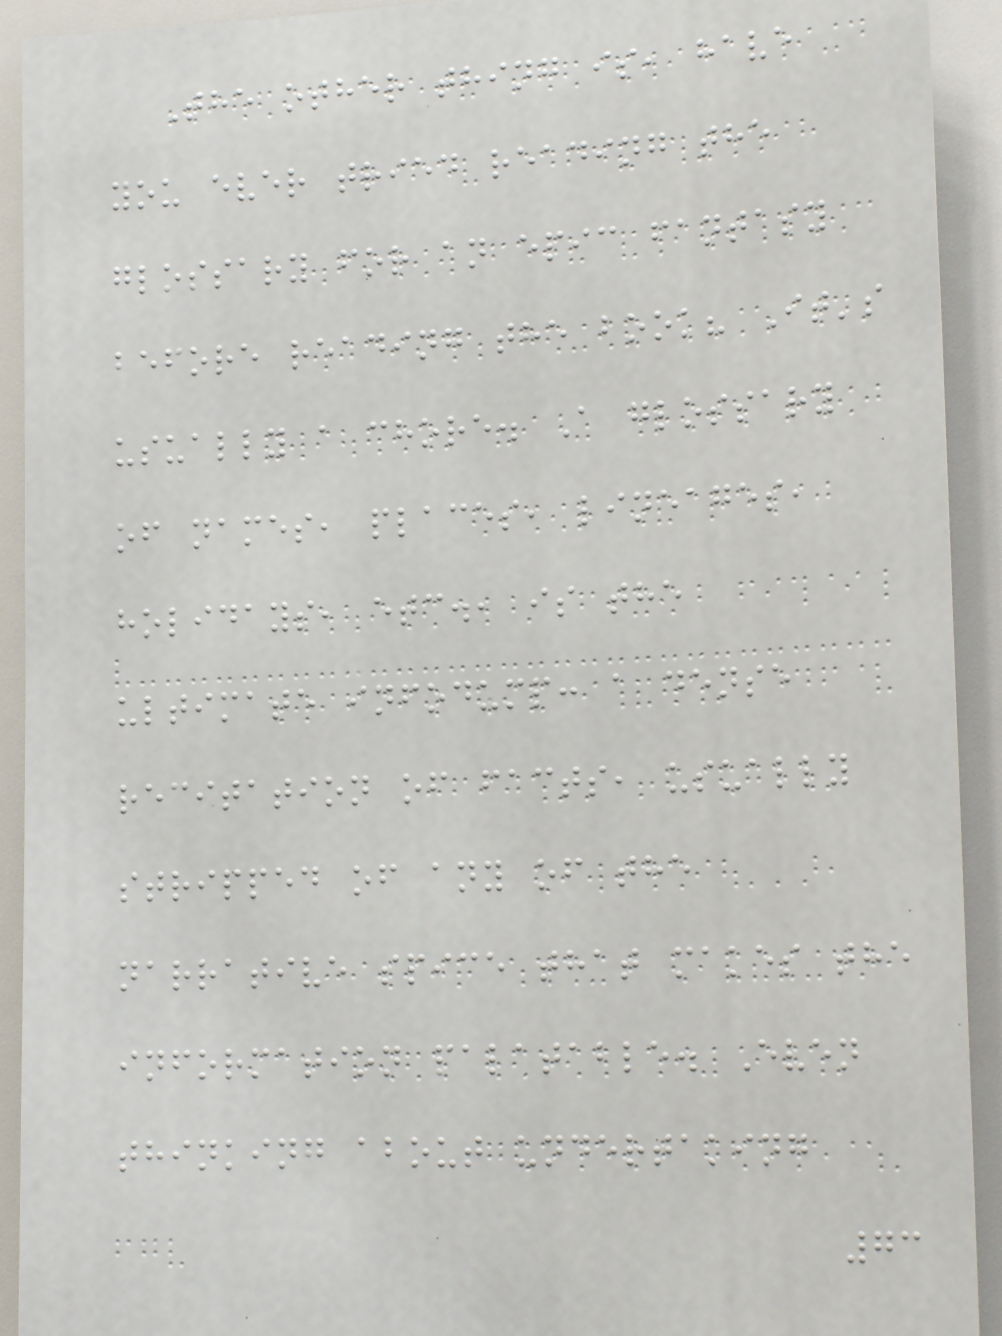The other thing is, have
you ever tried reading the
glossary for an epic fantasy
before reading the book? It's
usually a chore. A glossary
of names, places, lineages,
holidays, etc., is the
ultimate infodump: a dense
recitation of facts, usually
stripped of any of the
narrative spice that makes the
information palatable. Even
thinking about undertaking
73
